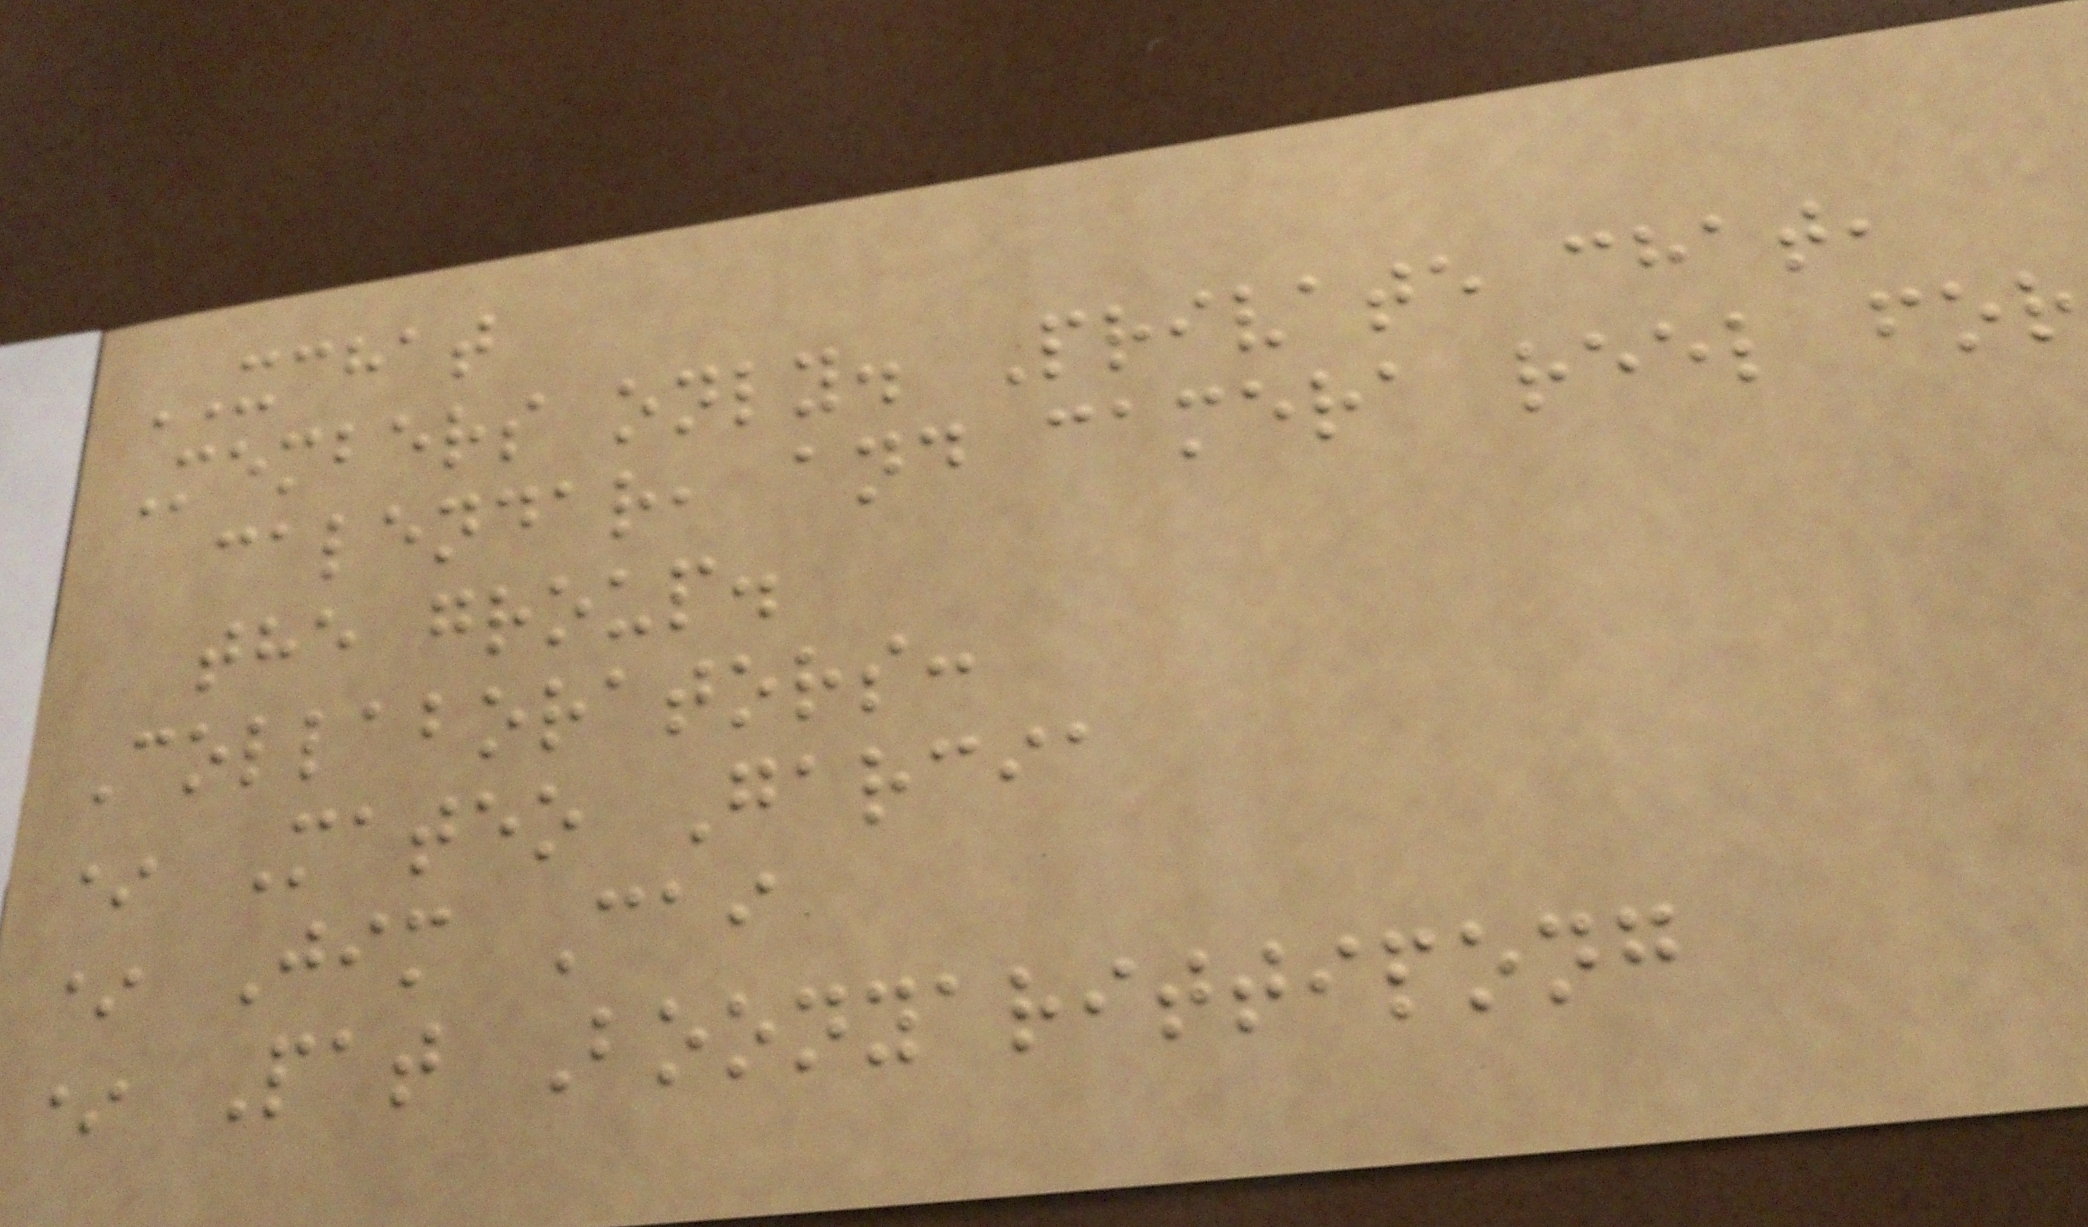XCHAT
Members only. Private chat,
calendar, and camera reel for
the group.
Collaborators:
* Mateo Garcia
* Jim Cai
* Pat Boonyarittipong
